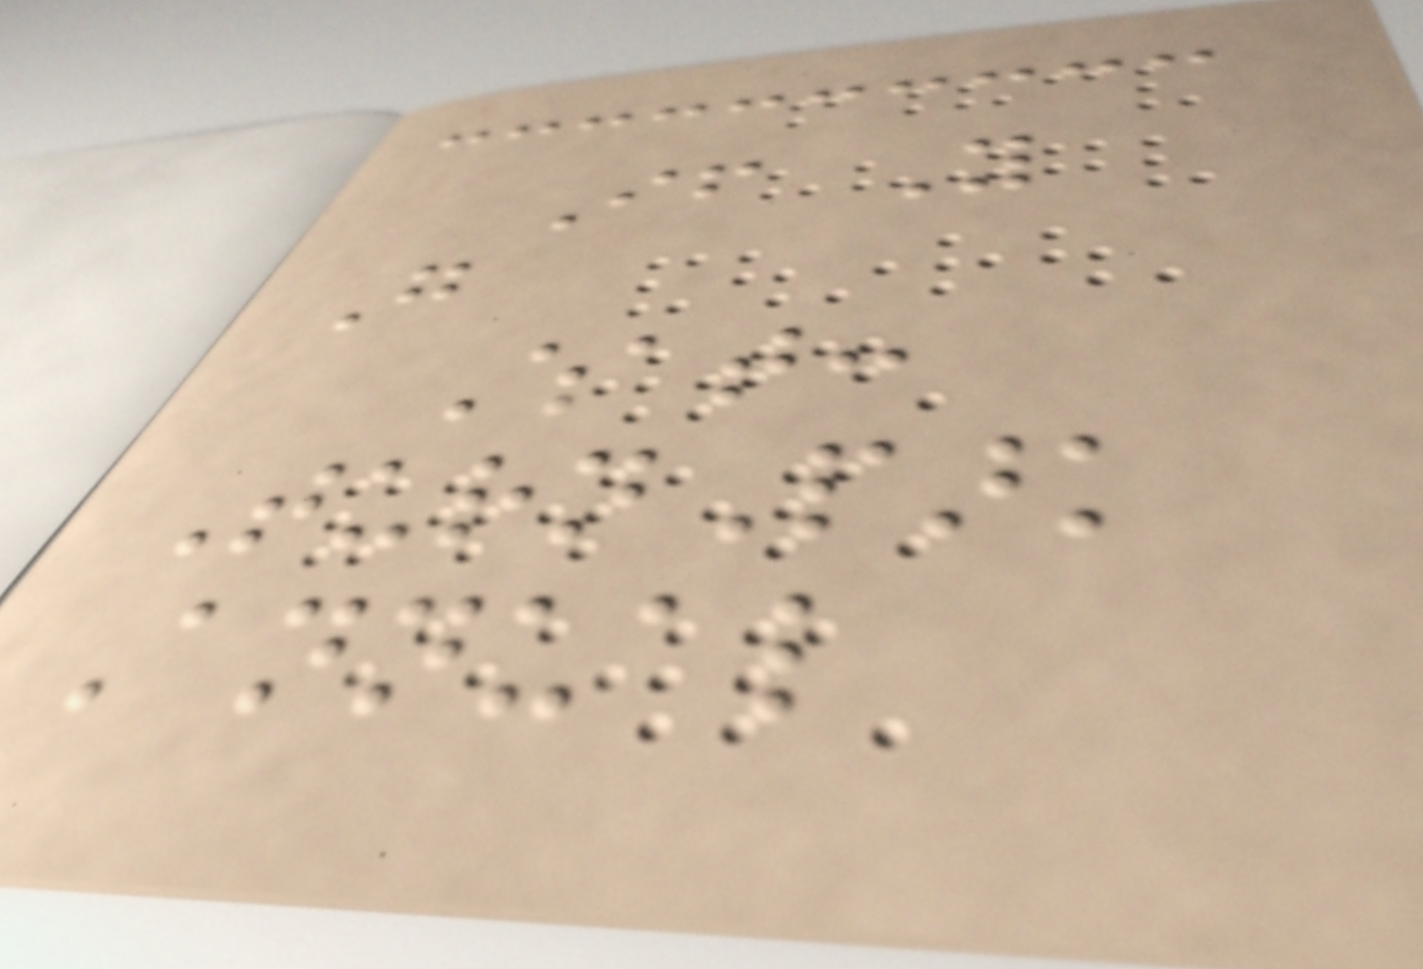If You
Go
What:
TurnPark
Annual
